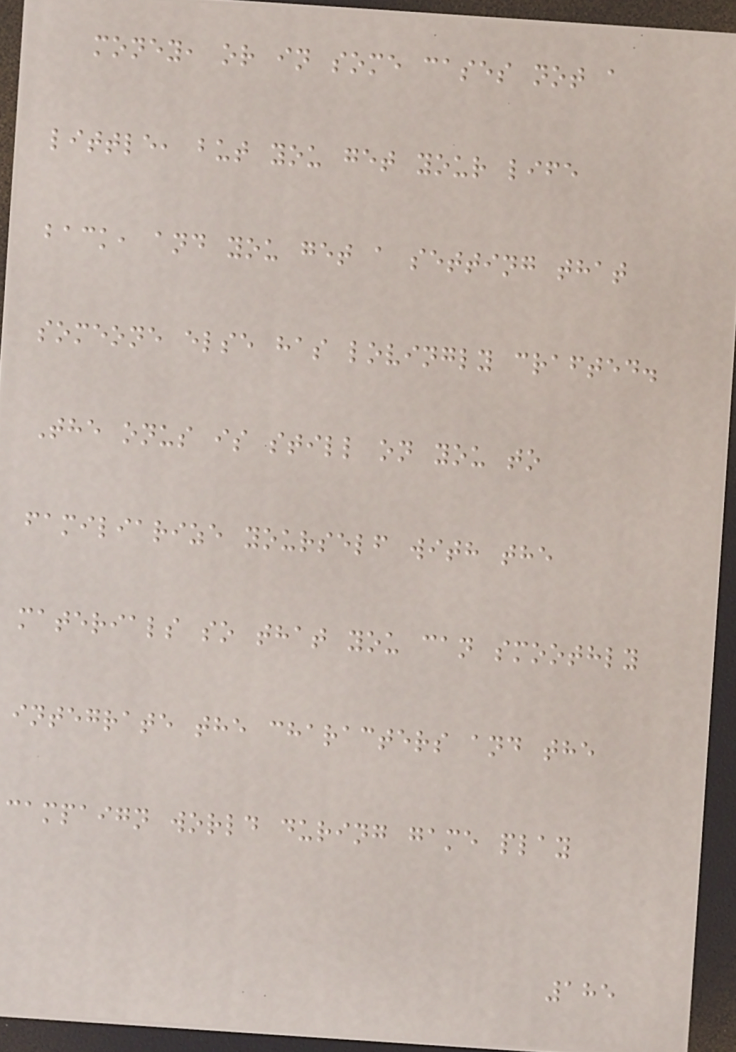money, or in some cases not a
little, but you get your life
back, and you get a setting that
someone else has lovingly crafted.
The onus is still on you to
familiarize yourself with the
materials so that you can smoothly
integrate the characters and the
campaign world during game play
185
